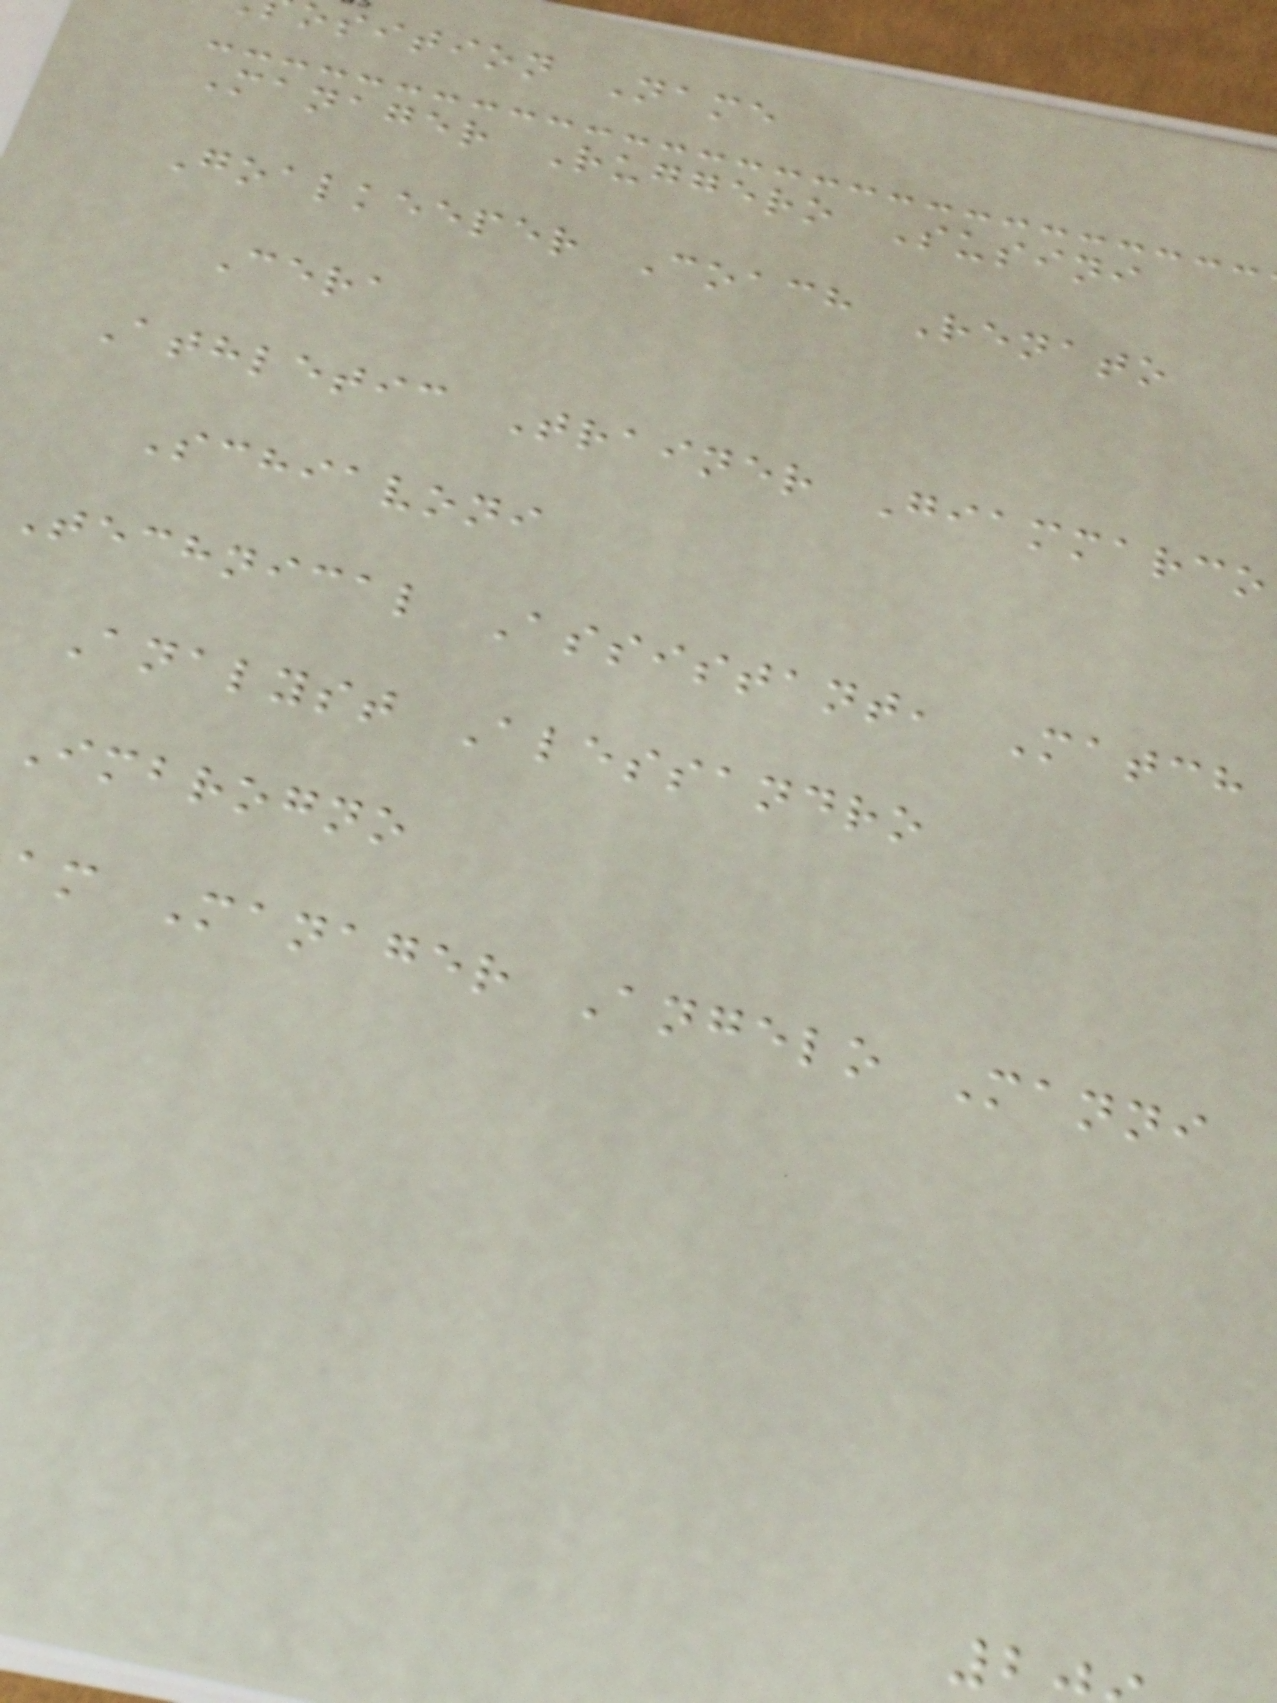osition Name
Manager Ruggero Susini
Goalkeeper Coach Renato
Cera
Athletic Trainer Giammarco
Schiavoni
Technical Assistant, Match
Analyst Alessandro
Imbrogno
am Manager Angelo Manni
